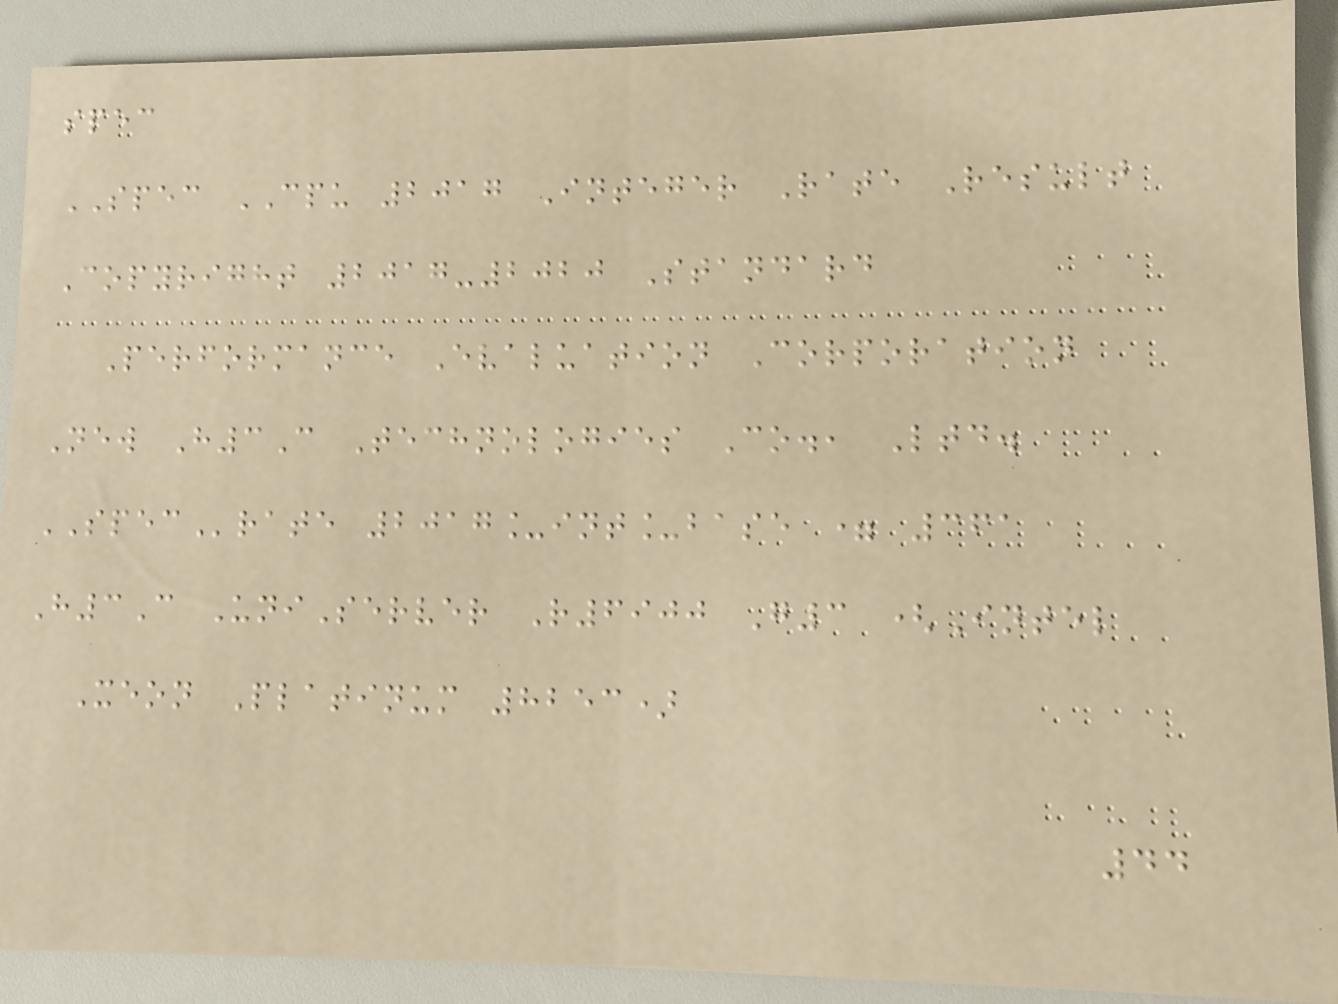spec
SPEC CPU 2017 Integer Rate Result
Copyright 2017-2020 Standard
Performance Evaluation Corporation
New H3C Technologies Co., Ltd.
SPECrate 2017_int_base = 361
H3C UniServer R6900 G3 (Intel
Xeon Platinum 8253)
44
